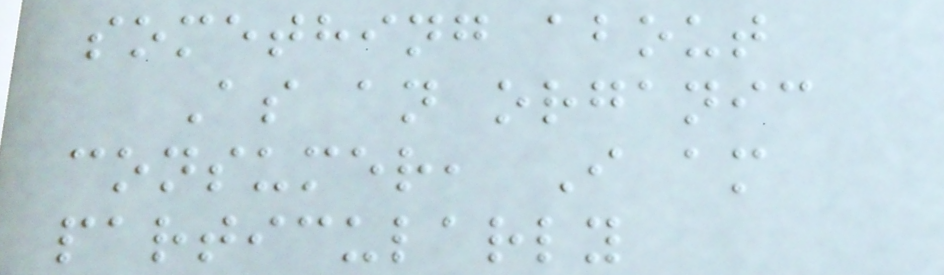something about
As an organic
consumer, I am
particularly
